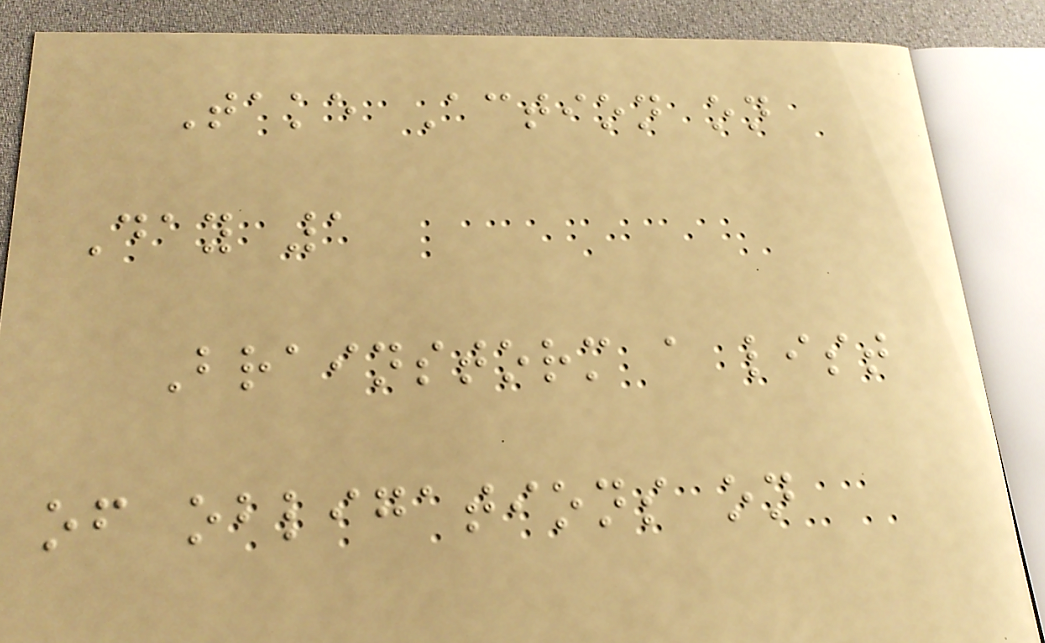Take Action on
Day 1
Brainstorm a list
of obligations on
